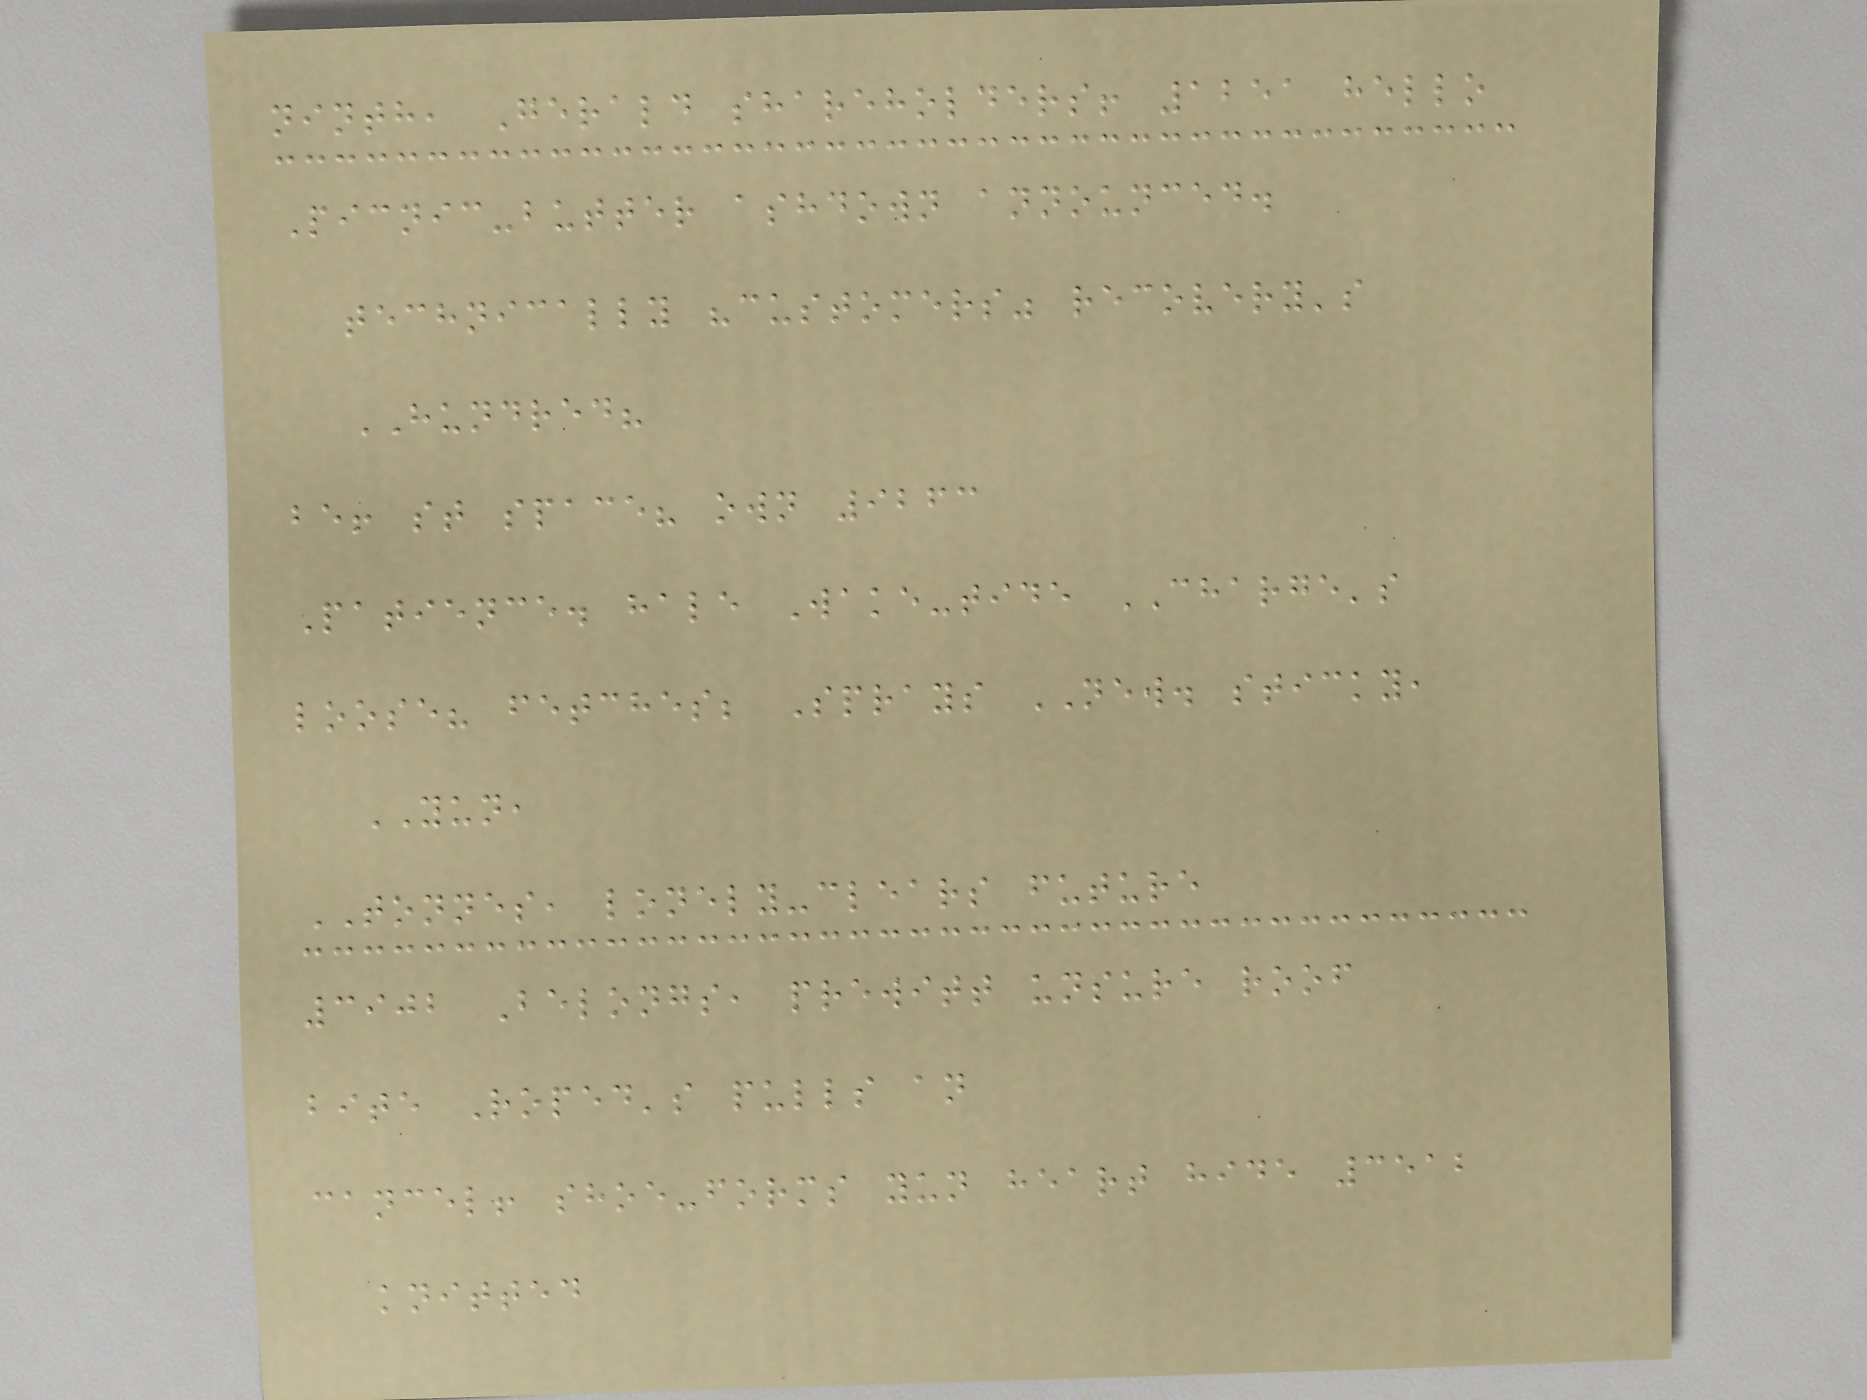ninth, Gerald shareholders! 1251 hello
Picnic-butter ashdown announced.
technically "customers" recovery's
HUNDRED?
be! st space? own 9263
Patience. hale Wake-tide CHARGE's
loose? fetches; Sprays NEW. sticky,
YUN,
TONNES, lonely-clears future
3902 Belongs, prewitt unsure roof
bite Roped's pulls an
cancel! shoe-forms yun heart hide 3512
knitted
